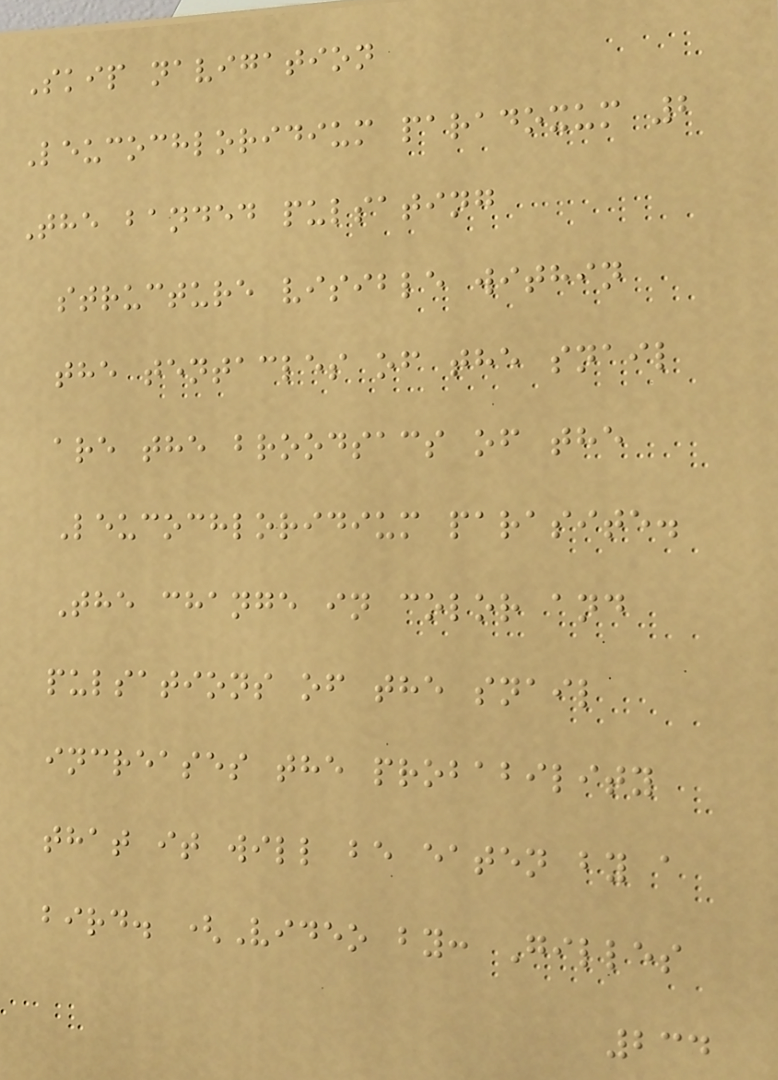Skip navigation
Leucochloridium paradoxum 2
The banded pulsating
structure visible within
the tentacles of the snail
are the broodsacs of the
Leucochloridium parasite.
The change in color and
pulsations of the snail
increases the probability
that it will be eaten by a
bird. (Video by: Gilles
234
